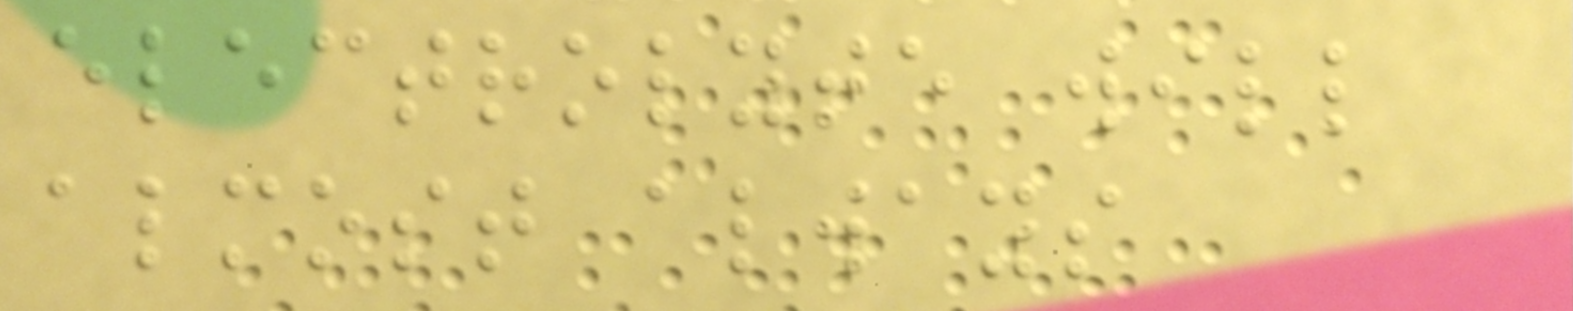electrolyte will
almost always
